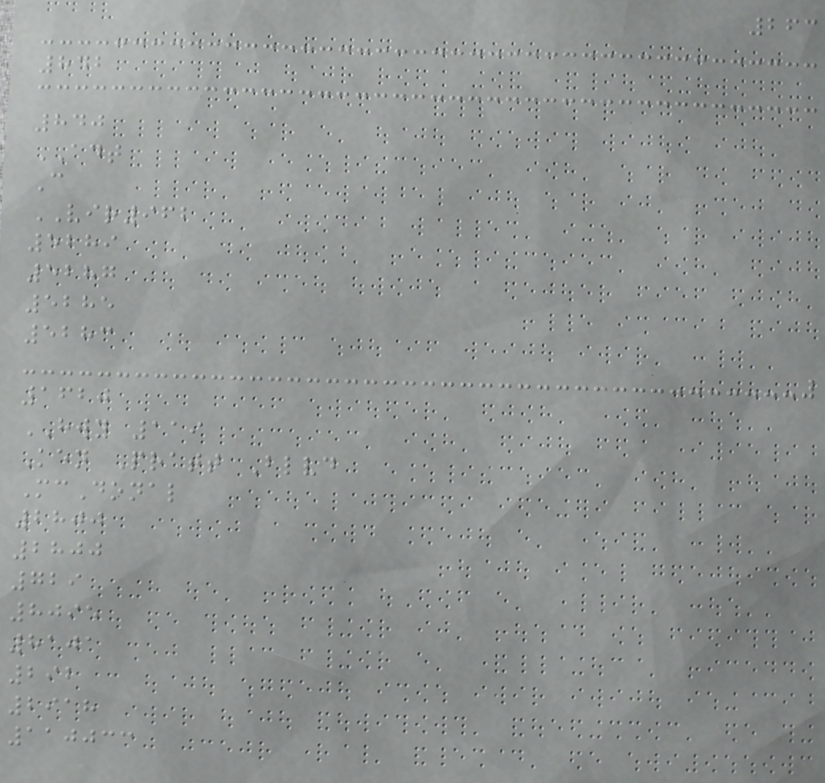263
842
840
ADT
C
VIR962
5289
5287
5285
5283
1620
HWY 119
Ken Pratt Blvd
McDonal
2800
2800
729
8095
8101
292
2918
110033
